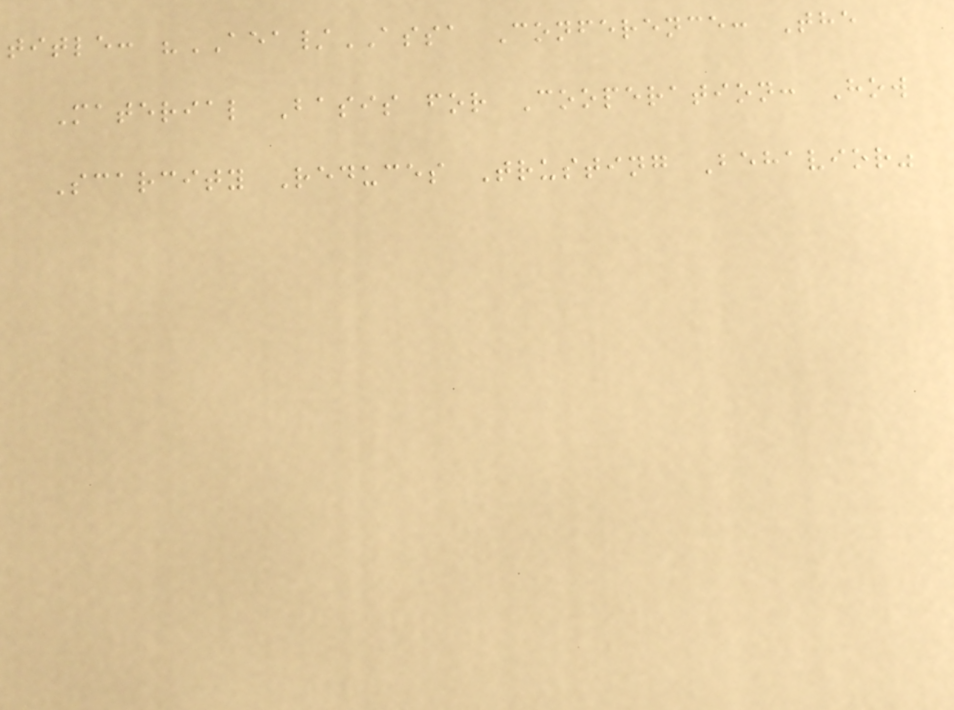title: "AEA/ASSA Conference: The
Material Basis for Cooperation: How
Scarcity Reduces Trusting Behavior"
